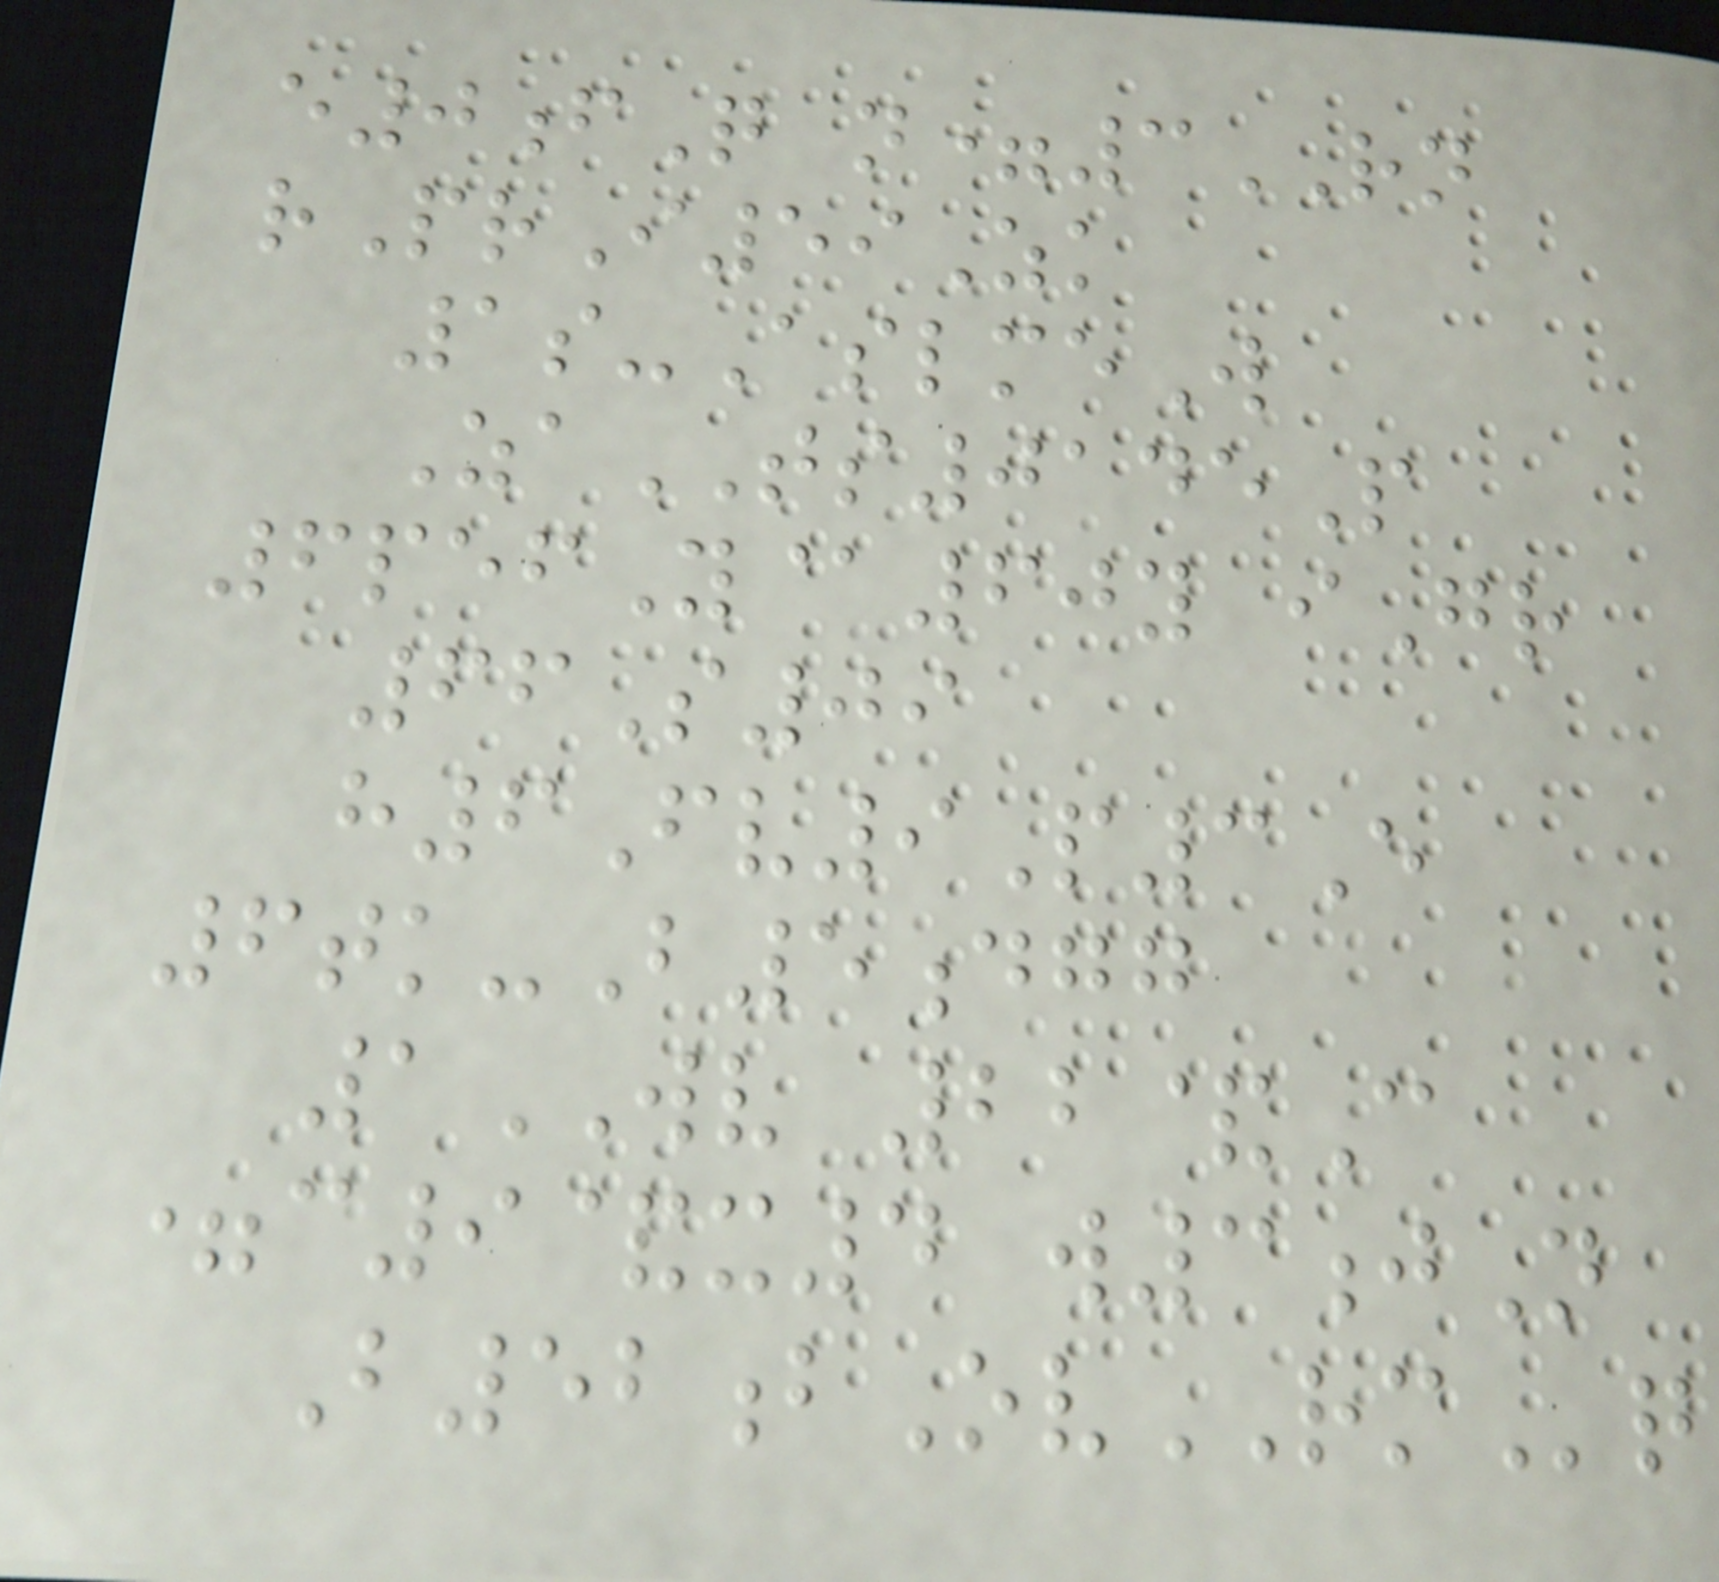e0fQ n=3RN
rPrI59Zk
1s-AslmeW
ZaTS0145P
6pefY@60y iGr
66S09
h6Fv9P3E
6tk-B5dgg
1WV 22&C
=c9&x4 w3jN
B52bOvRMq
